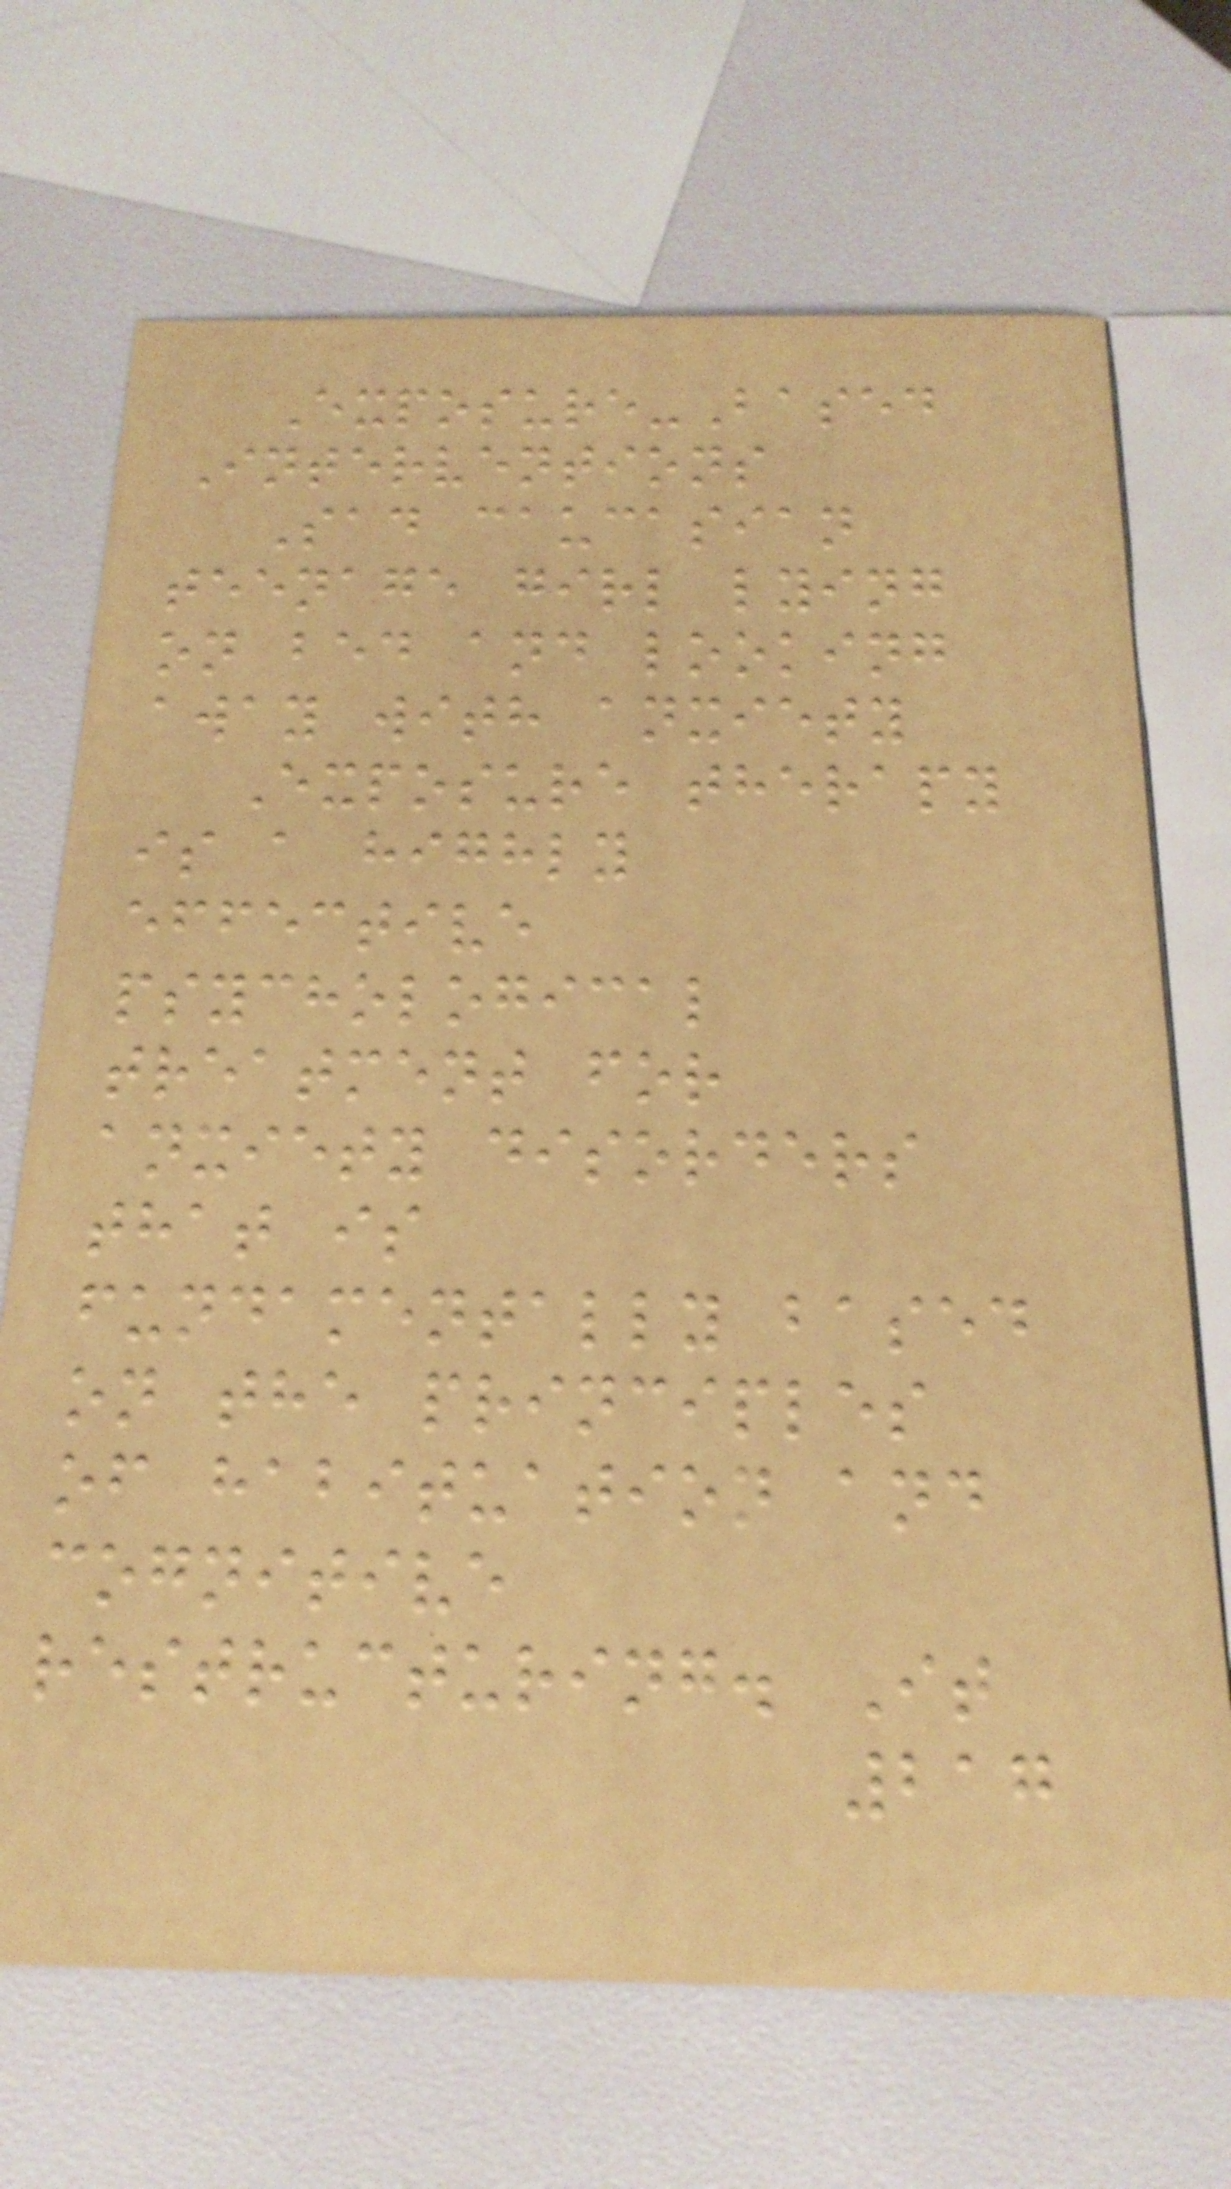Exposure-Based
Interventions
Sad caucasian
teenage girl lying
on bed and looking
away with anxiety
Exposure therapy
is a highly
effective
psychological
treatment for
anxiety disorders
that is
fundamentally based
on the principles
of habituation and
cognitive
restructuring. It
217
